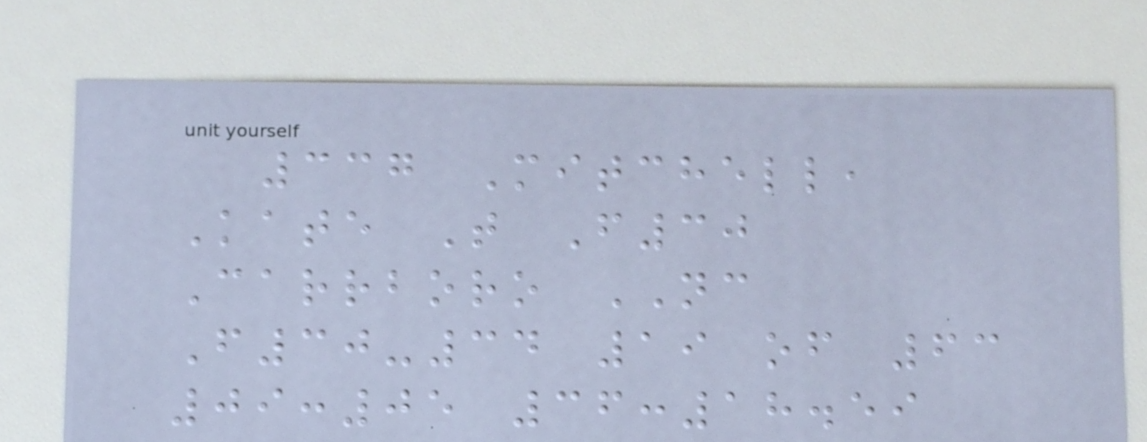337 Mitchell,
Kate T F30
Carrboro NC
F30-34 19 of 63
09:05 36:18.59
